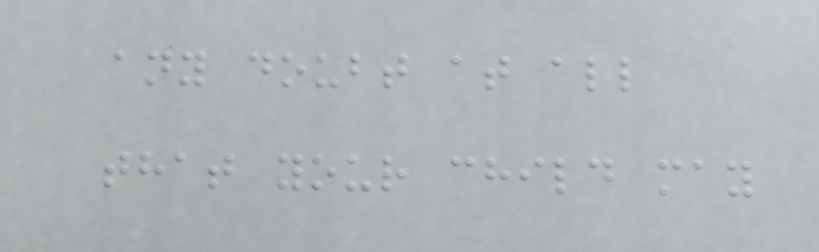any doubt at all
that your child may
